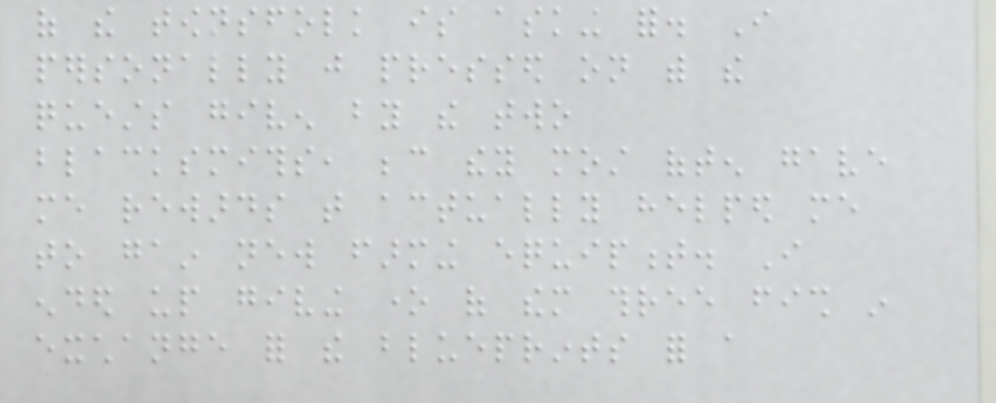of the townsfolk is asking for. I
personally just pressed on with the
quests given by the two
blacksmiths, because they most often gave
me rewards that actually helped me
to gain new farming equipment. I
ended up giving one of them three fish in
exchange for the blueprints for a
